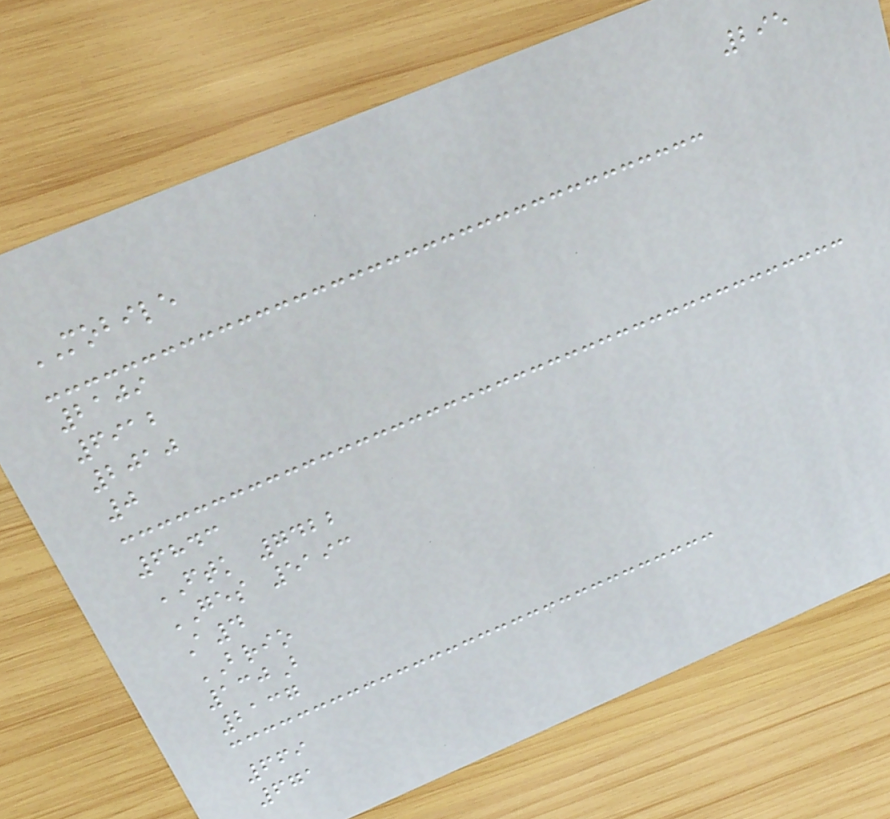295
MOBILE
2109
6912
2010
0
6843
FTK 7422
GES 5193
A4
BRIO
130B
2137
669
671
